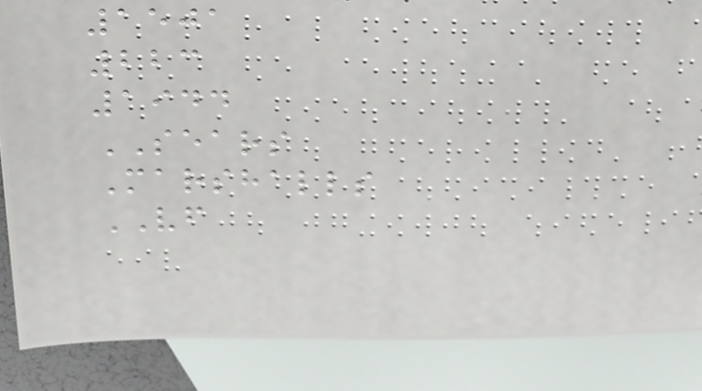1501
223
1944
SEARS
Marshalls
VF
